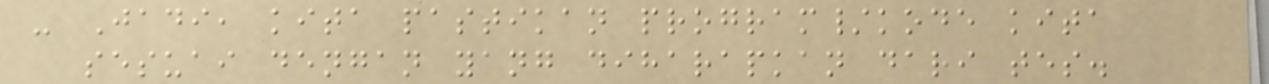- Jadi, kita pastikan program/kode kita
sesuai dengan yang diharapkan dari tes.
